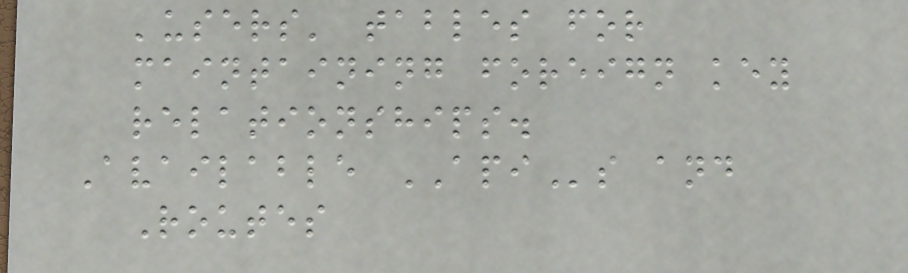'users' tables for
maintaining foreign key
relationships.
Available APIs and
Routes
